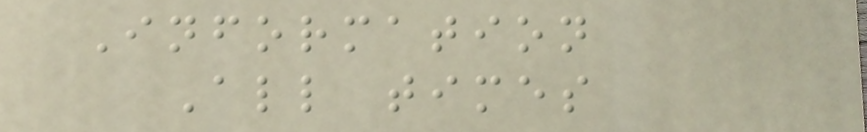Information
All times
